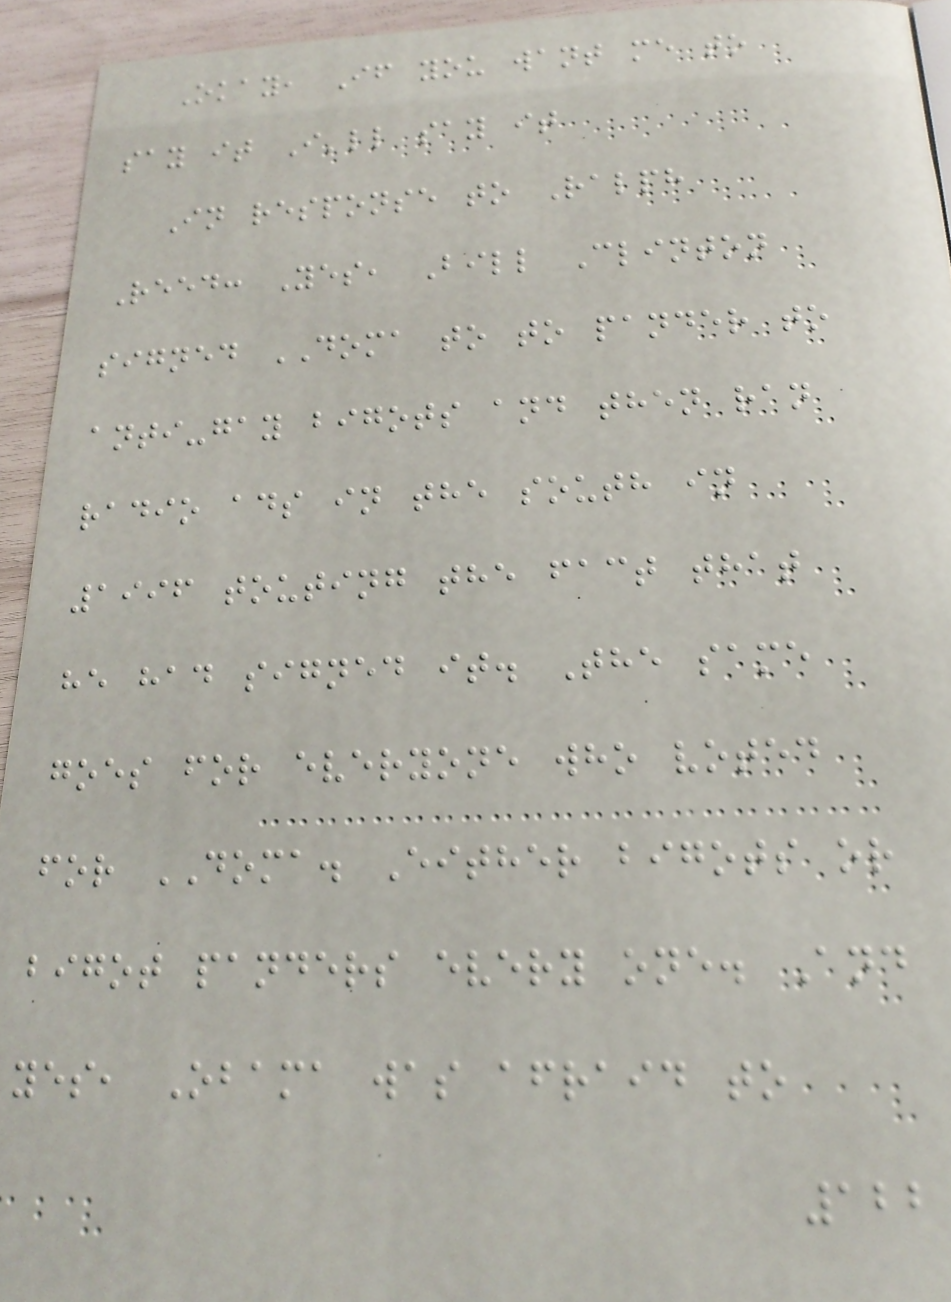Okay, If you want me to
say it I'll say it
In response to Ralph
Reed: Yes, Bill Clinton
signed DOMA to to pander to
anti-gay bigots and then ran
radio ads in the south in
1996 touting the fact that
he had signed it. The same
goes for everyone who voted
for DOMA. Either bigots or
bigot panders every one. And
yes, Obama was afraid to
122
